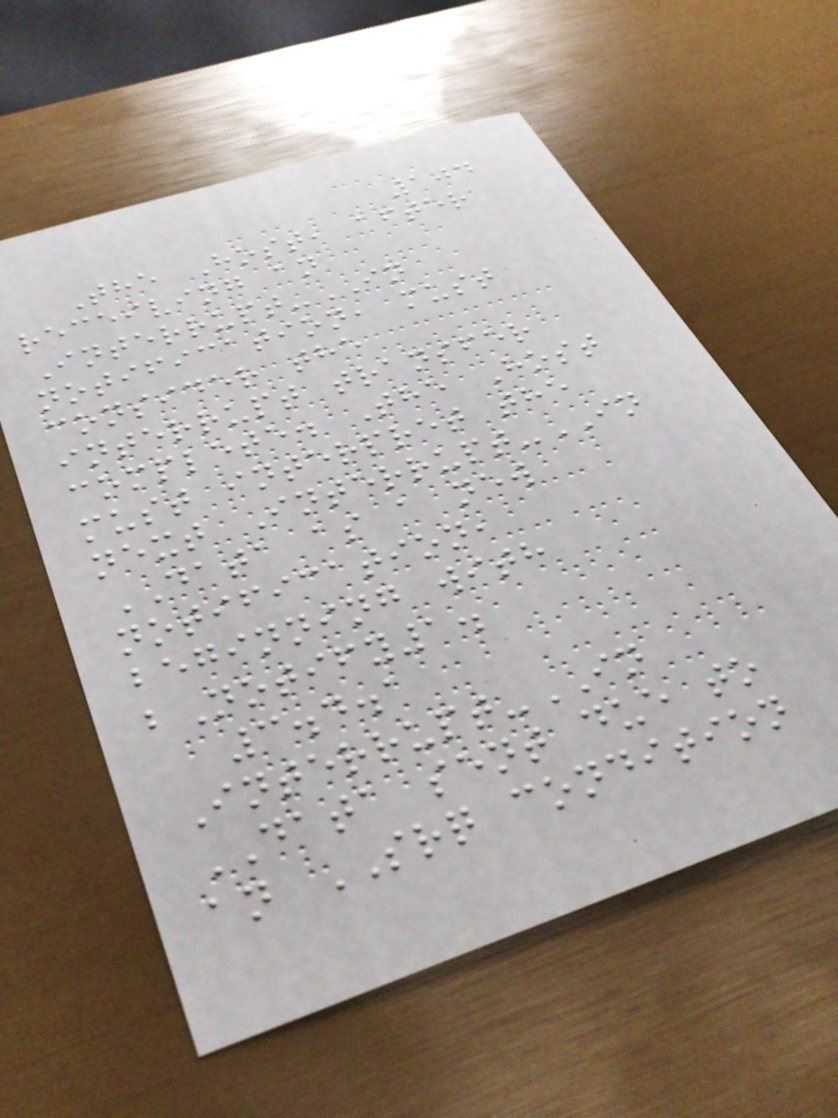104
The Host, after
receiving an
Interrupt-IN
notification, must
consider the
interrupt transfer
complete. The Host
must interpret the
next Interrupt-IN
DATA as a new
notification,
beginning with
bNotify1.
3.4.1
Interrupt-IN
DATA sent due to
an SRQ condition
